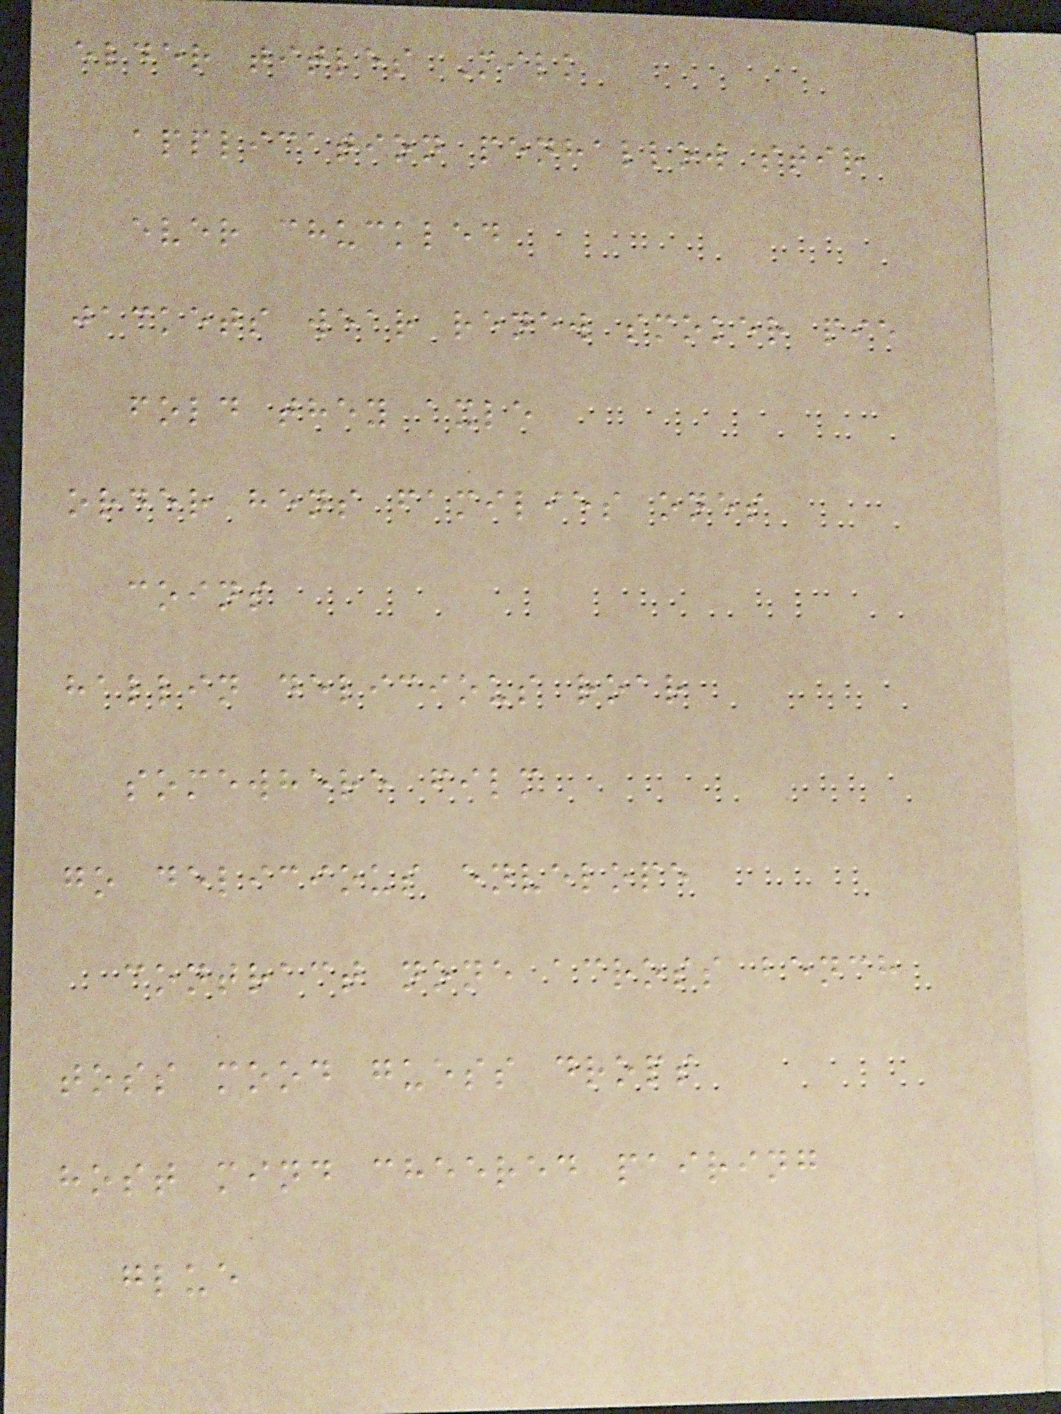elder titles Milk
application penhallow stir
ever chuckled
jackets wear renew smoker pie
fold they axle
order hens families ones
coins
hallin delicious roar
somewhere film
go delicious envelope
contract none across bench
toss mood guess drops
host mind cheered pairing
glue
